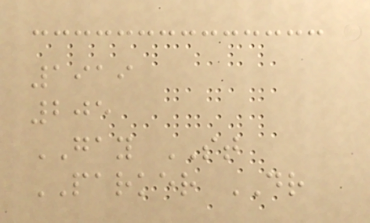1919
205
GAY ST
PARKER DR
